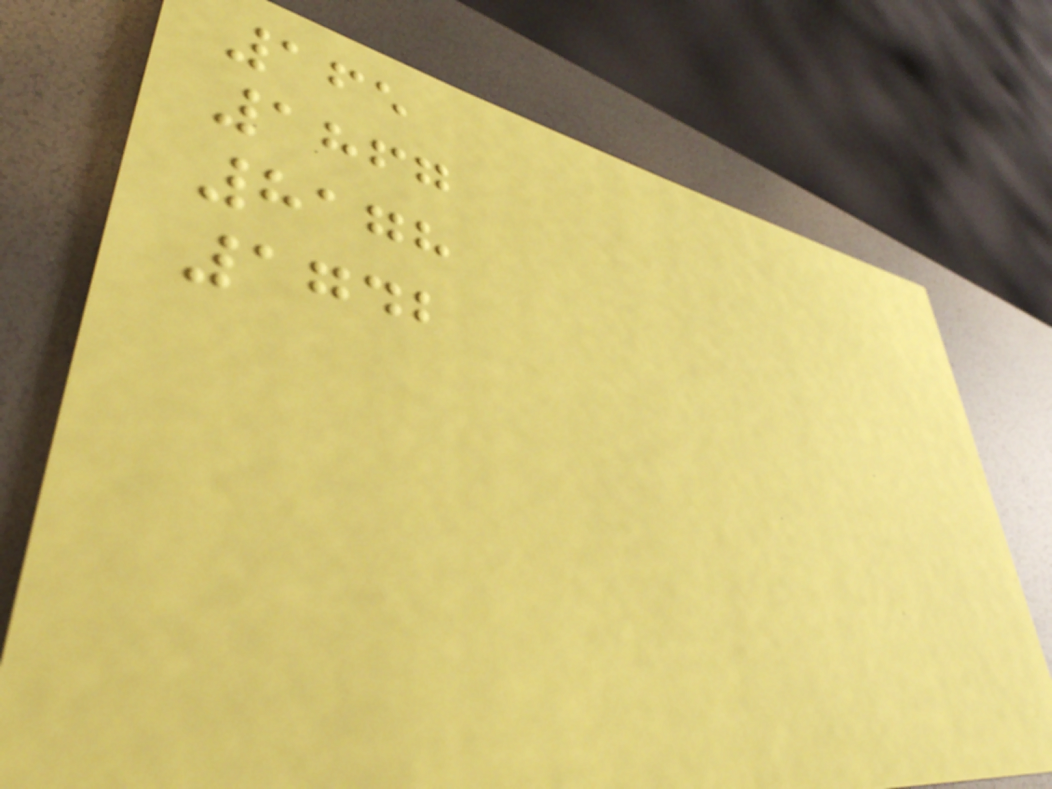165
1867
8178
1742
